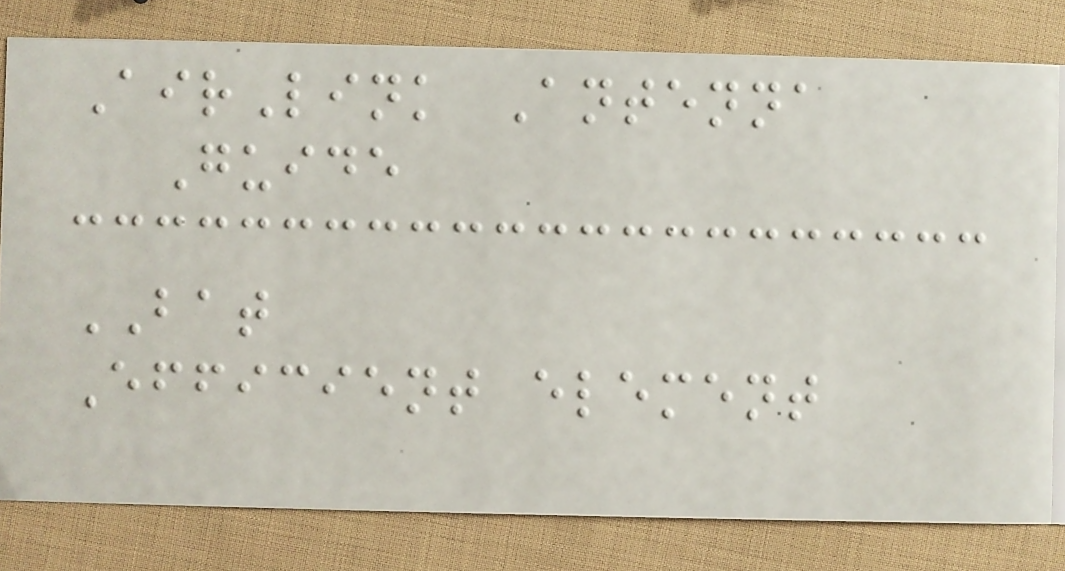AirLink Antenna
Guide
BAT
Efficient element
